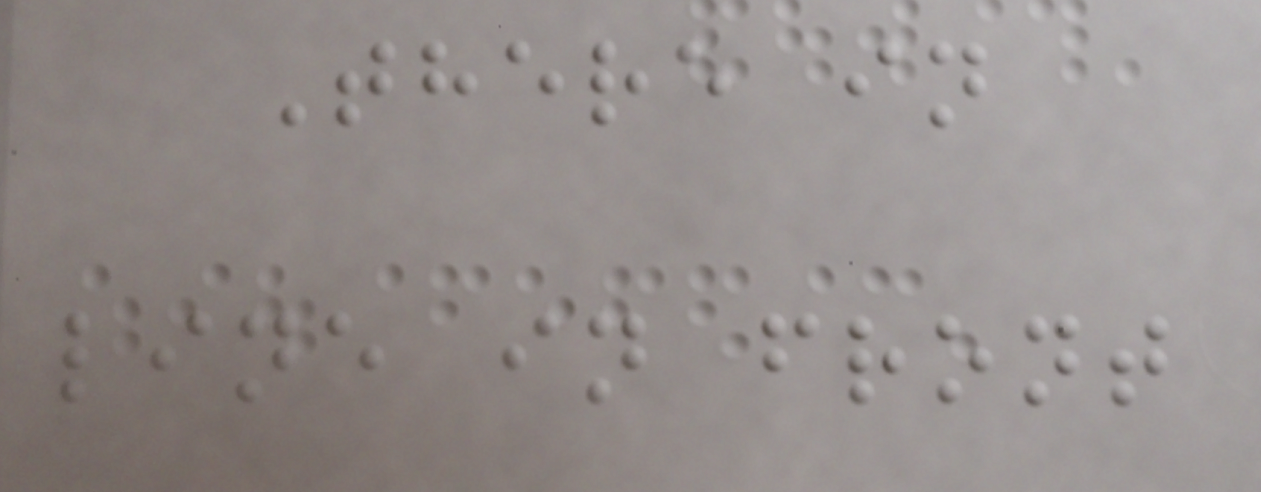There in
line in front
